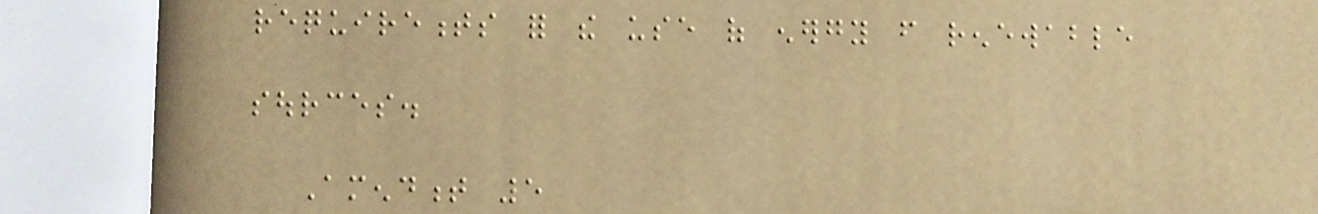requirements for the use of energy from renewable
sources.
Amendment 5
